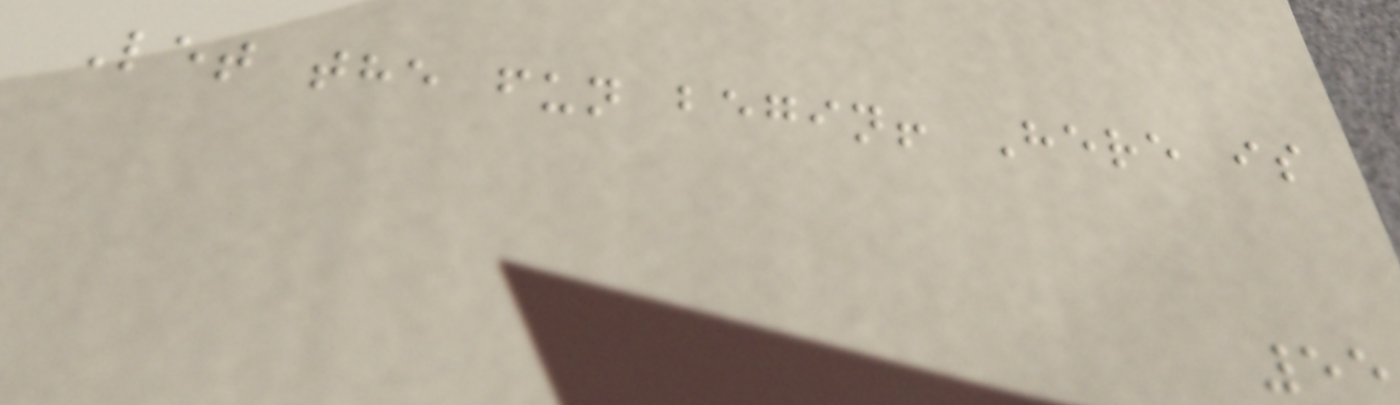Let the fun begin! Here is
55
